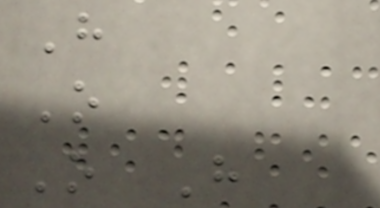H
O
O H
